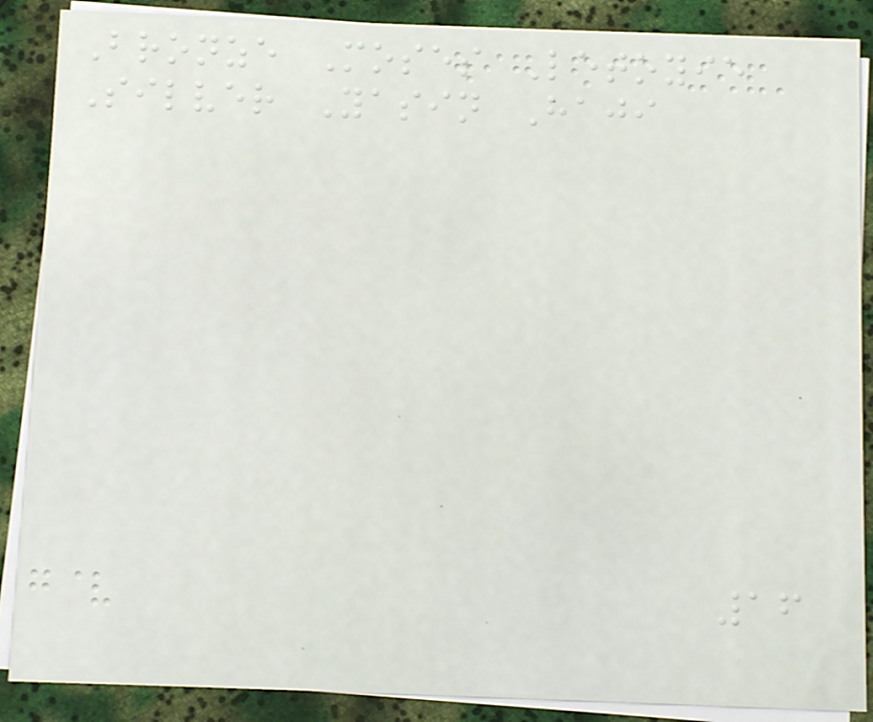Bronze Moses Letoyie
Silver Yasin Haji
16
